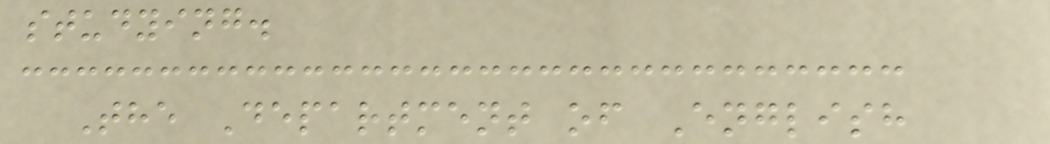studying.
The Department of English
